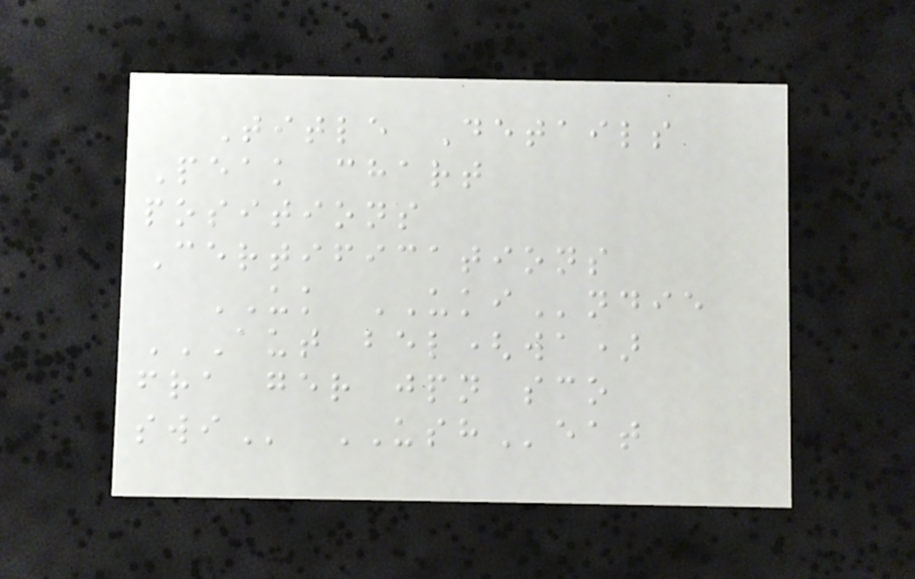Title Details
Peak chart
positions
Certifications
UK UKIndie
AUT BEL(WA)
FRA GER JPN SCO
SWI USHeat
